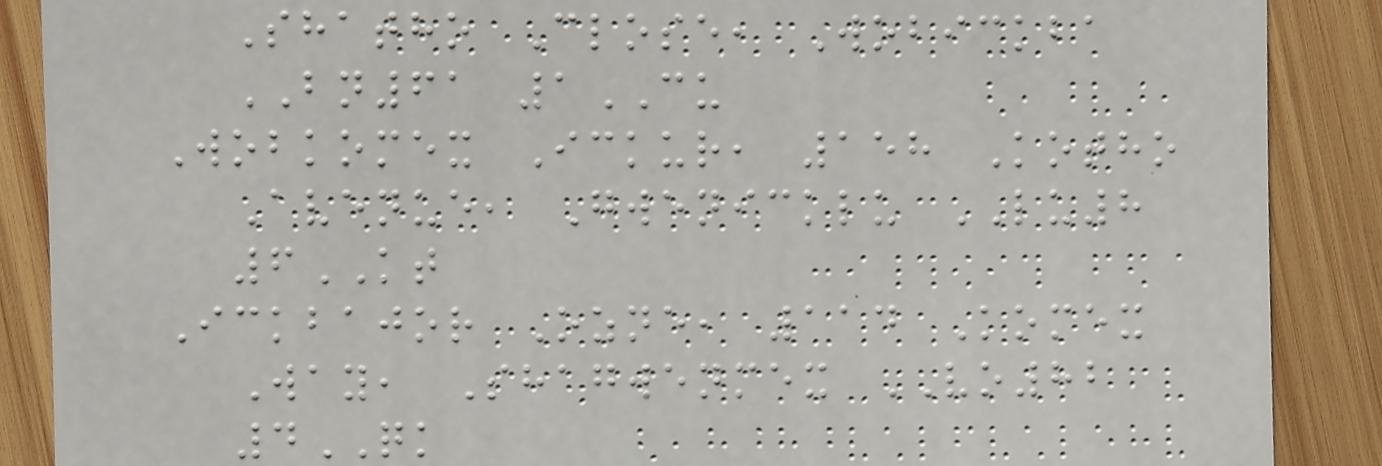Shatho Close, Wobickba
BN61 1CU
Wobkomex Ickur, 158 Kotho
Avenue, Gwenicklu LU8
6KT
Ickbajor Ozne, 114 Komex
Way, Shagwenmex VO82
4QK
